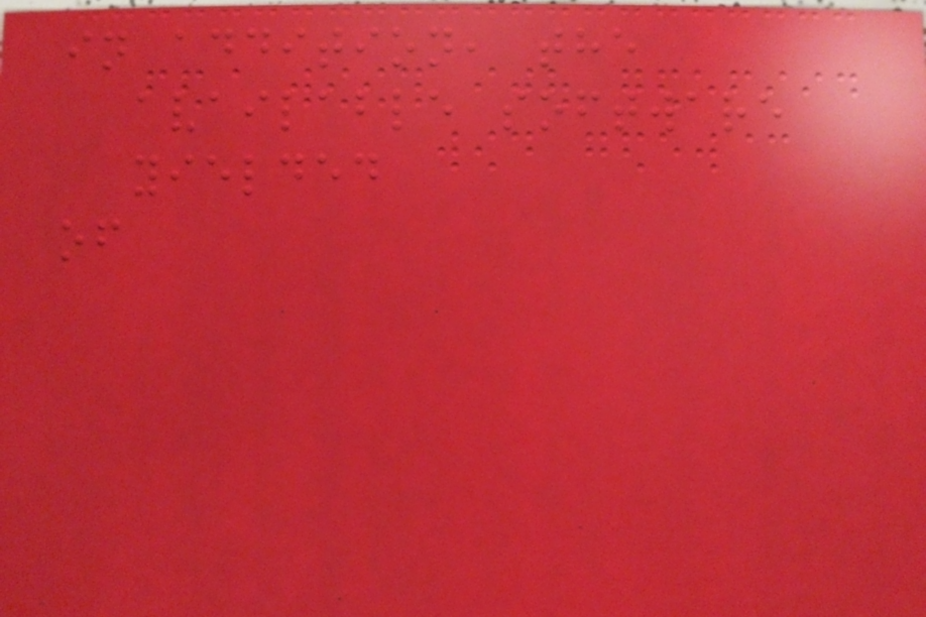in addition, the
available software
yielded
of
